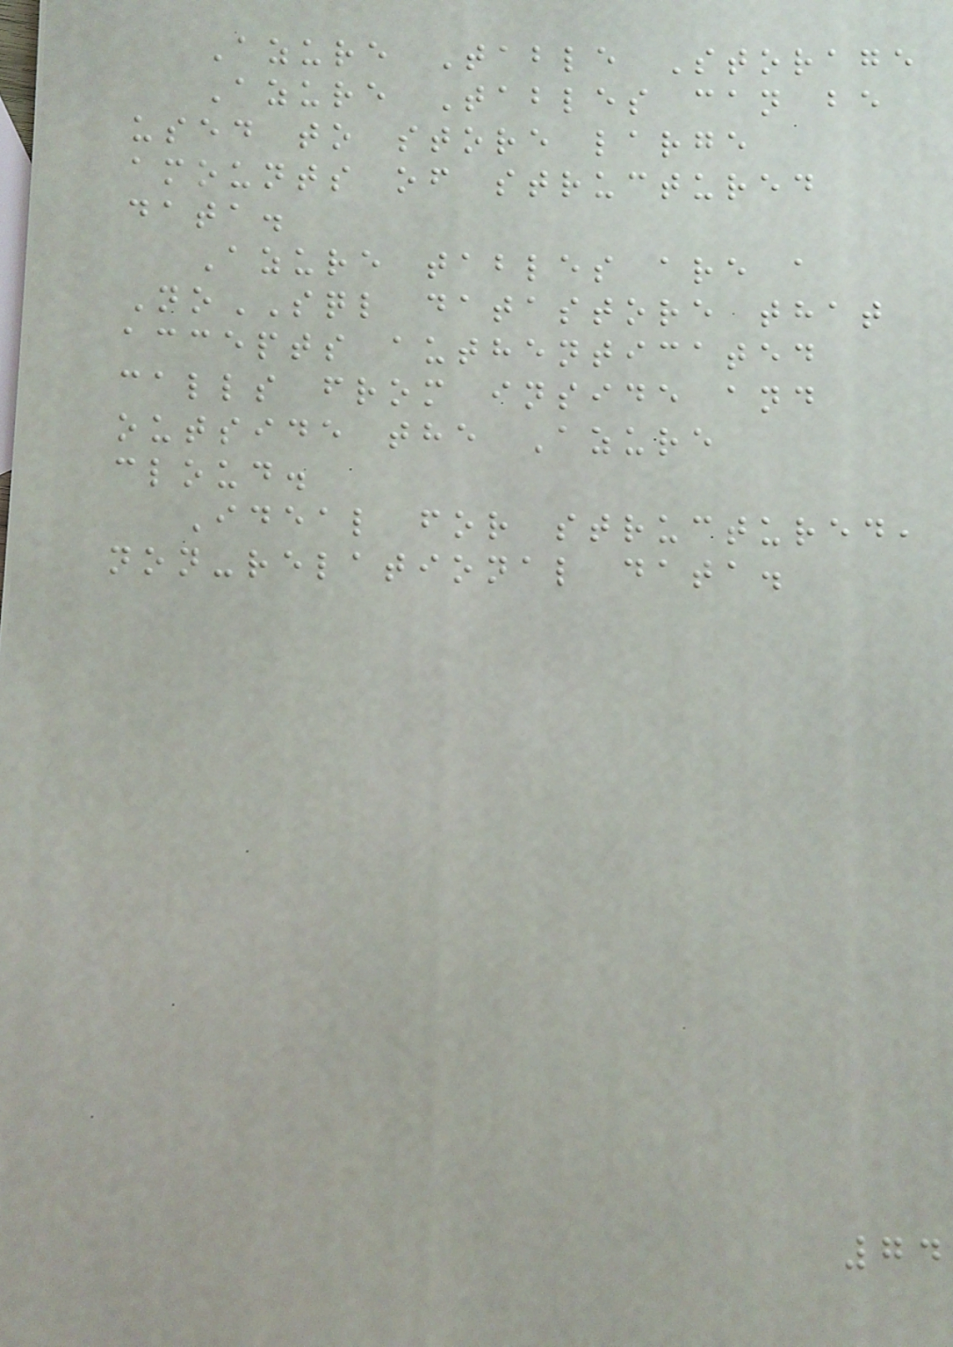Azure Table Storage
Azure Tables can be
used to store large
amounts of structured
data.
Azure tables are a
NoSQL datastore that
accepts authenticated
calls from inside and
outside the Azure
cloud.
Ideal for structured,
non-relational data.
74
